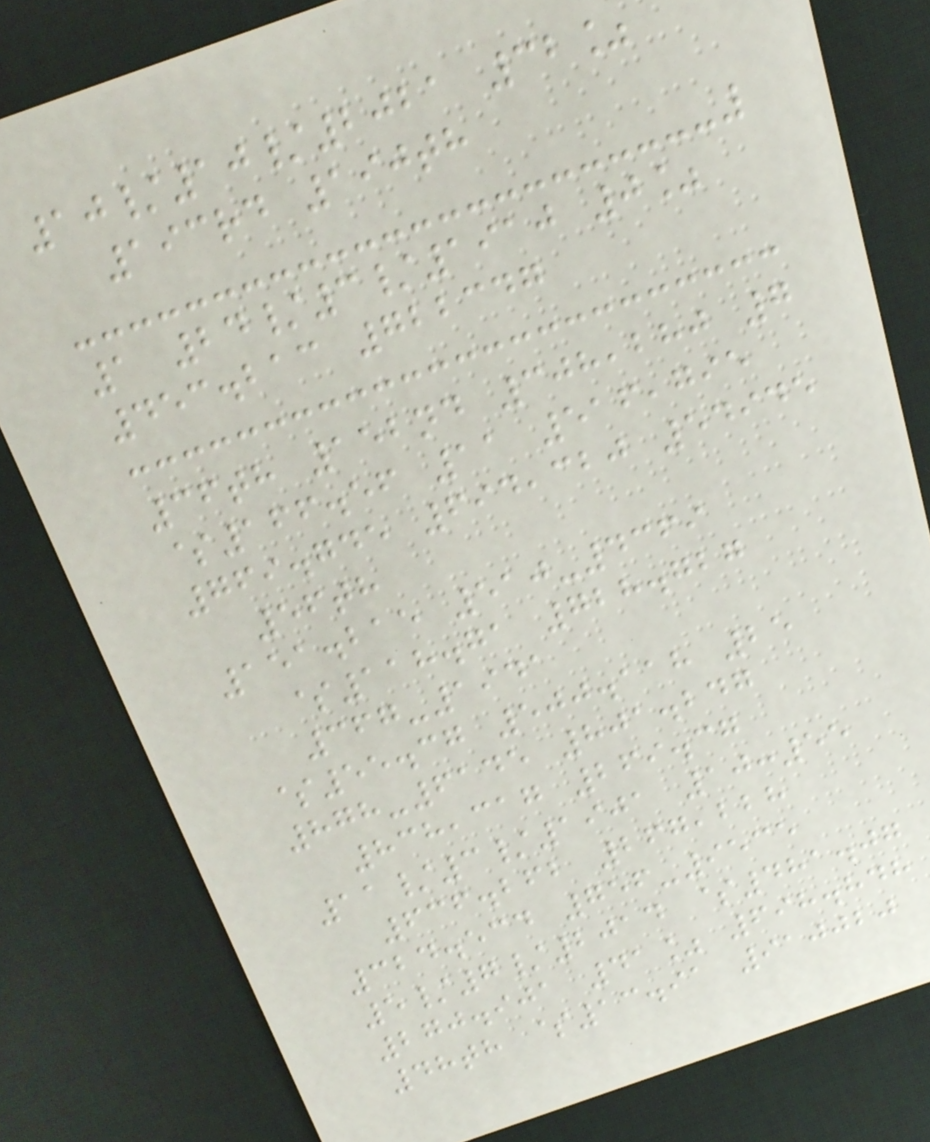10/10/2021 32%
193rd 190th
1 24/3/1910 0%
453.213 722347
36th 152nd 308,280 7
$166.56 11 516,795
769.745 694,320 54945
56th
151.215 510-4369
$118.71 728.727
367-1941
$55.37 500.118 25
878-6145 801.247
838,317 269.37
11/3/1901 10:55
636.262 267,228
324.534 756-9535
5/7/2014 $481.07
270.901 41% 698.848
48th $13.91 910020
